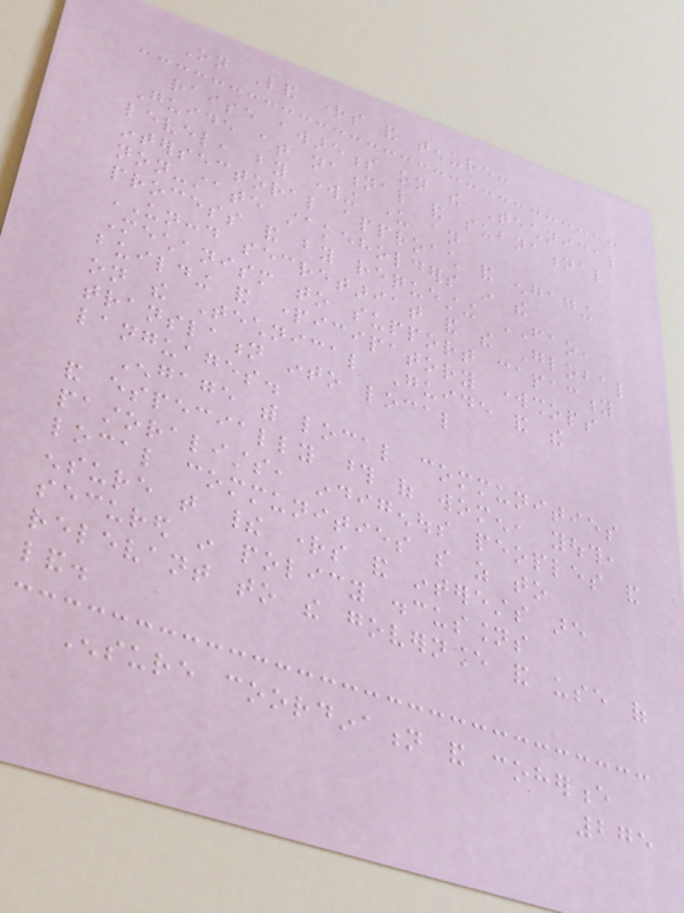On Land rights and tenure:
raise awareness on the Technical
Guide at national and subnational
level, by working under an
intersectoral approach and engaging
non-state stakeholders in the
process and by requesting FAO,
UNCCD secretariat and the Global
Mechanism to support capacity
building and participatory workshops
on the Technical Guide and the
translation into local
languages.
Engage with local communities
and especially those of women, youth,
pastoralists, indigenous peoples and
local communities so as to
ensure that their rights and interests are
secured in policy discussions
relevant to the governance and use of
land.
Ensure coordination and coherence
275
